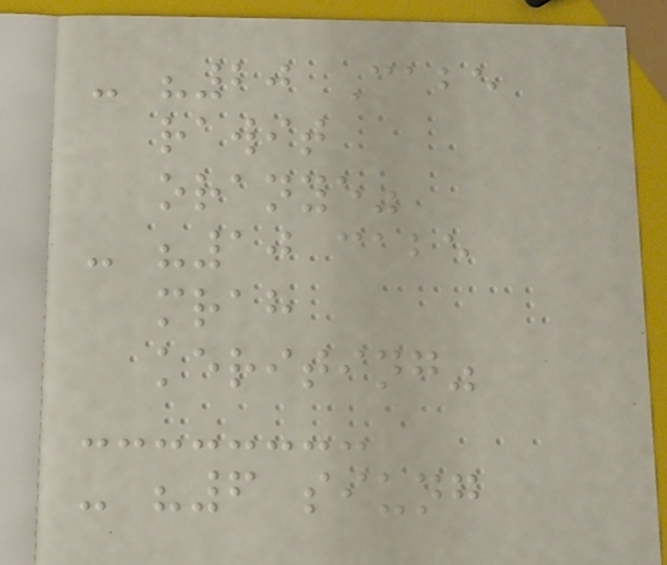- "20 Cabe
rawit
oranye"
- "10 cabe
mrah
keriting"
- "6 siung
